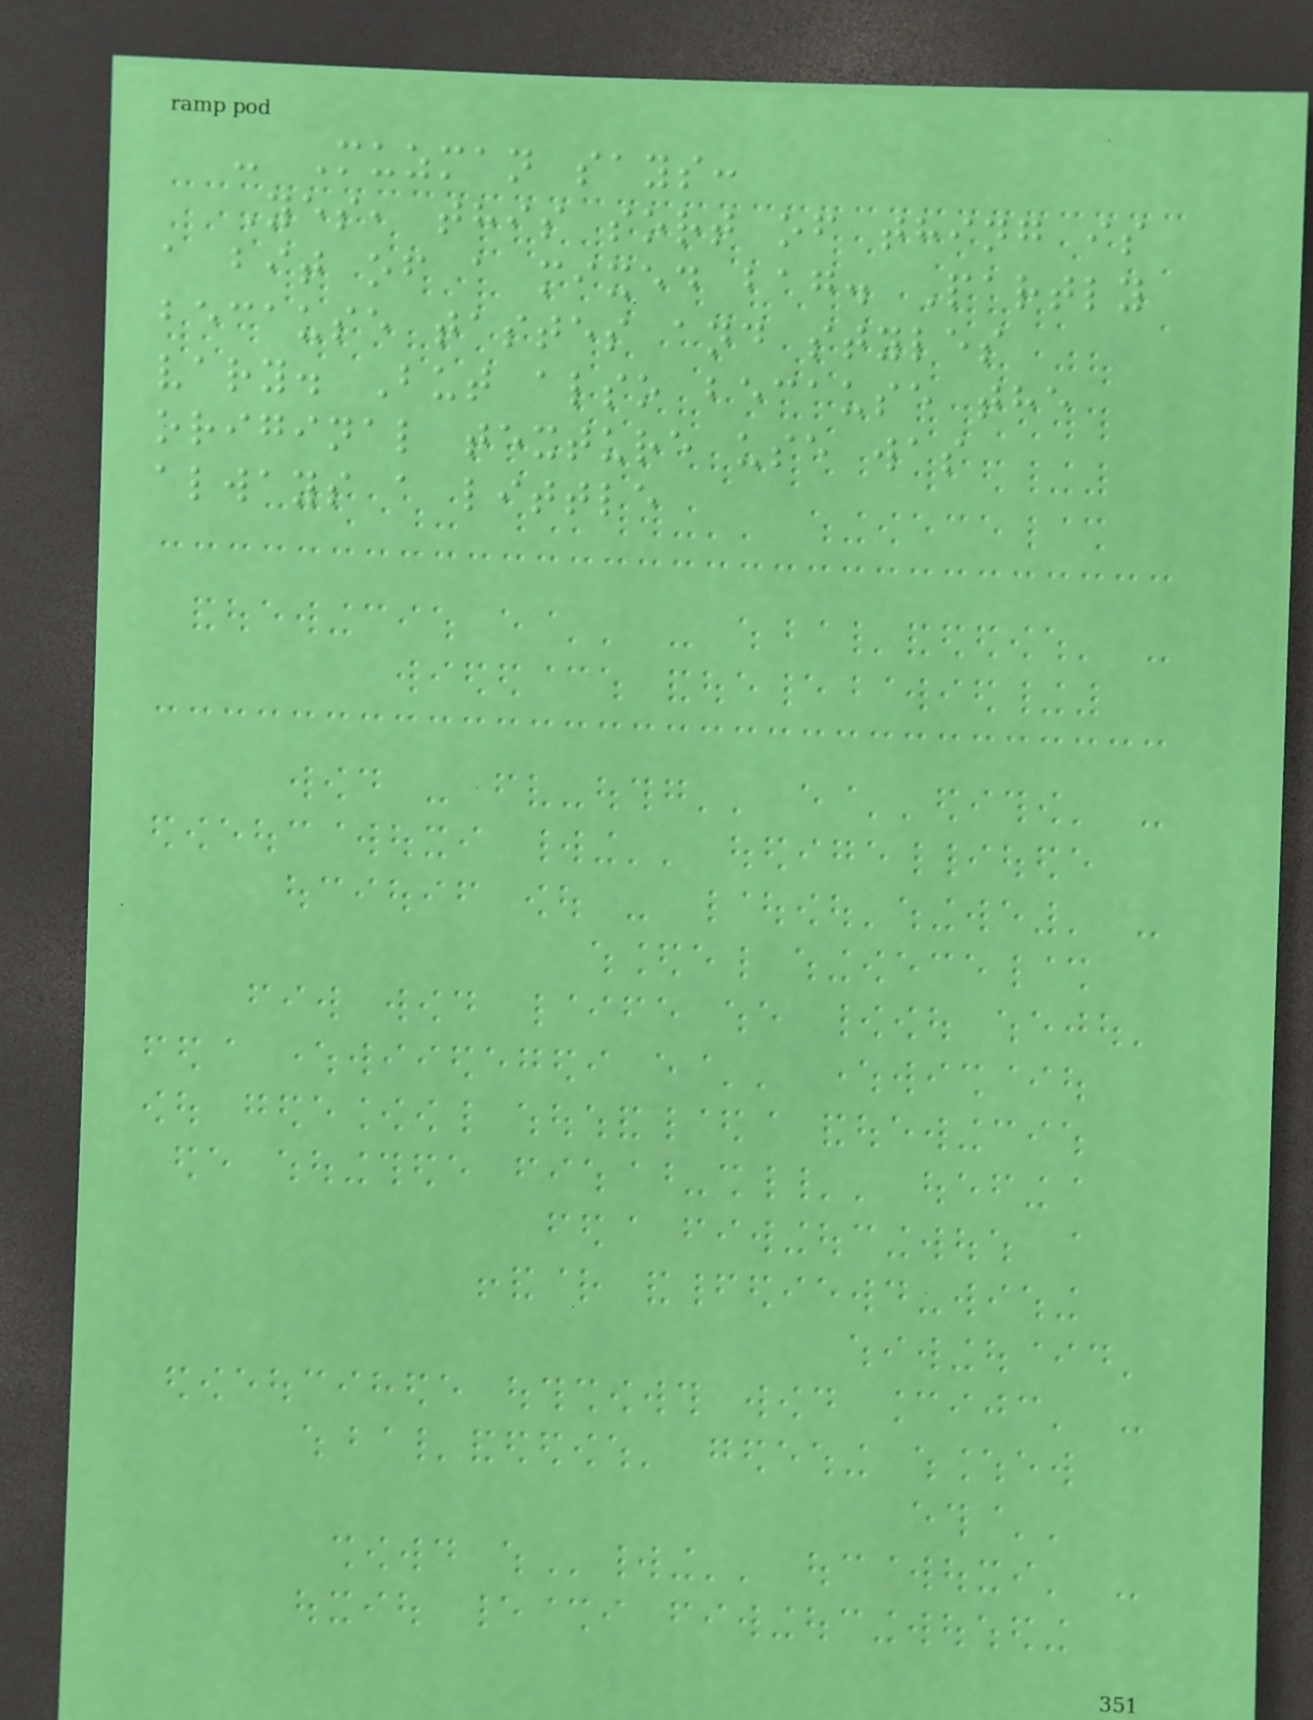- Muzman says:
Yes, this sort of thing is
a bit of a mixed bag. Partly
because tastes and styles
vary. But also because the
original texture use was
always a little
